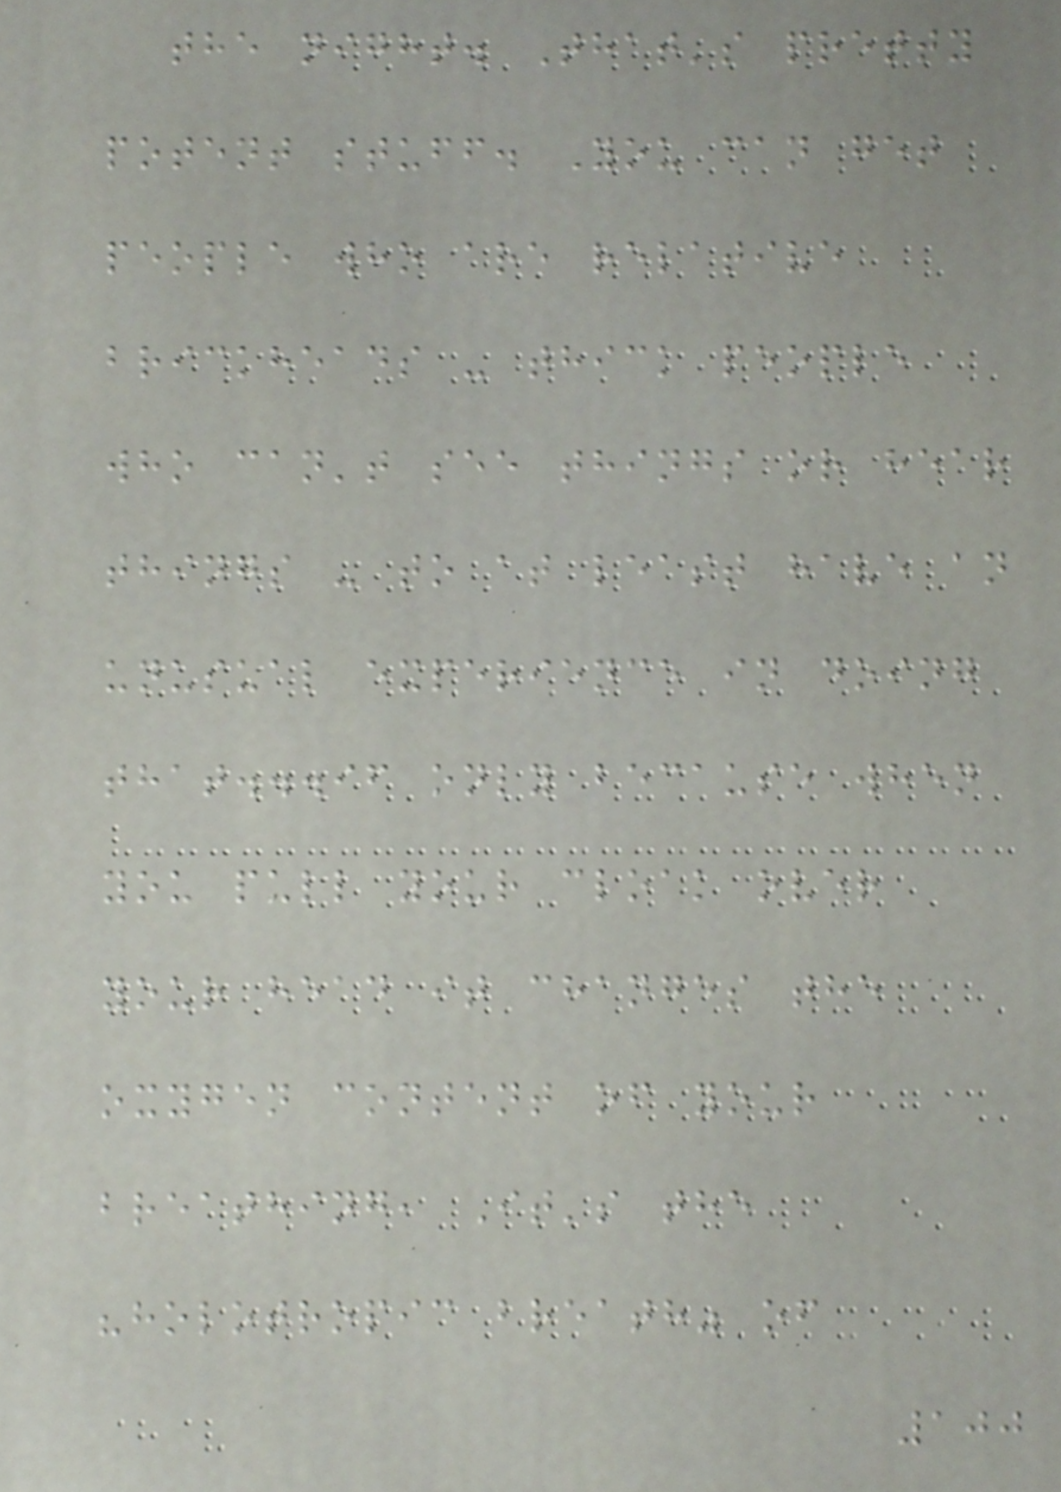the night. That's pretty
potent stuff. You can get
people who are relative
brickheads - thick people
who can't see things or hear
things - to at least have an
unusual experience in doing
that...if only because when
you pull your cloak over
your head it changes the
oxygen content of your
breathing, It's the
"holotropic breath" of
100
